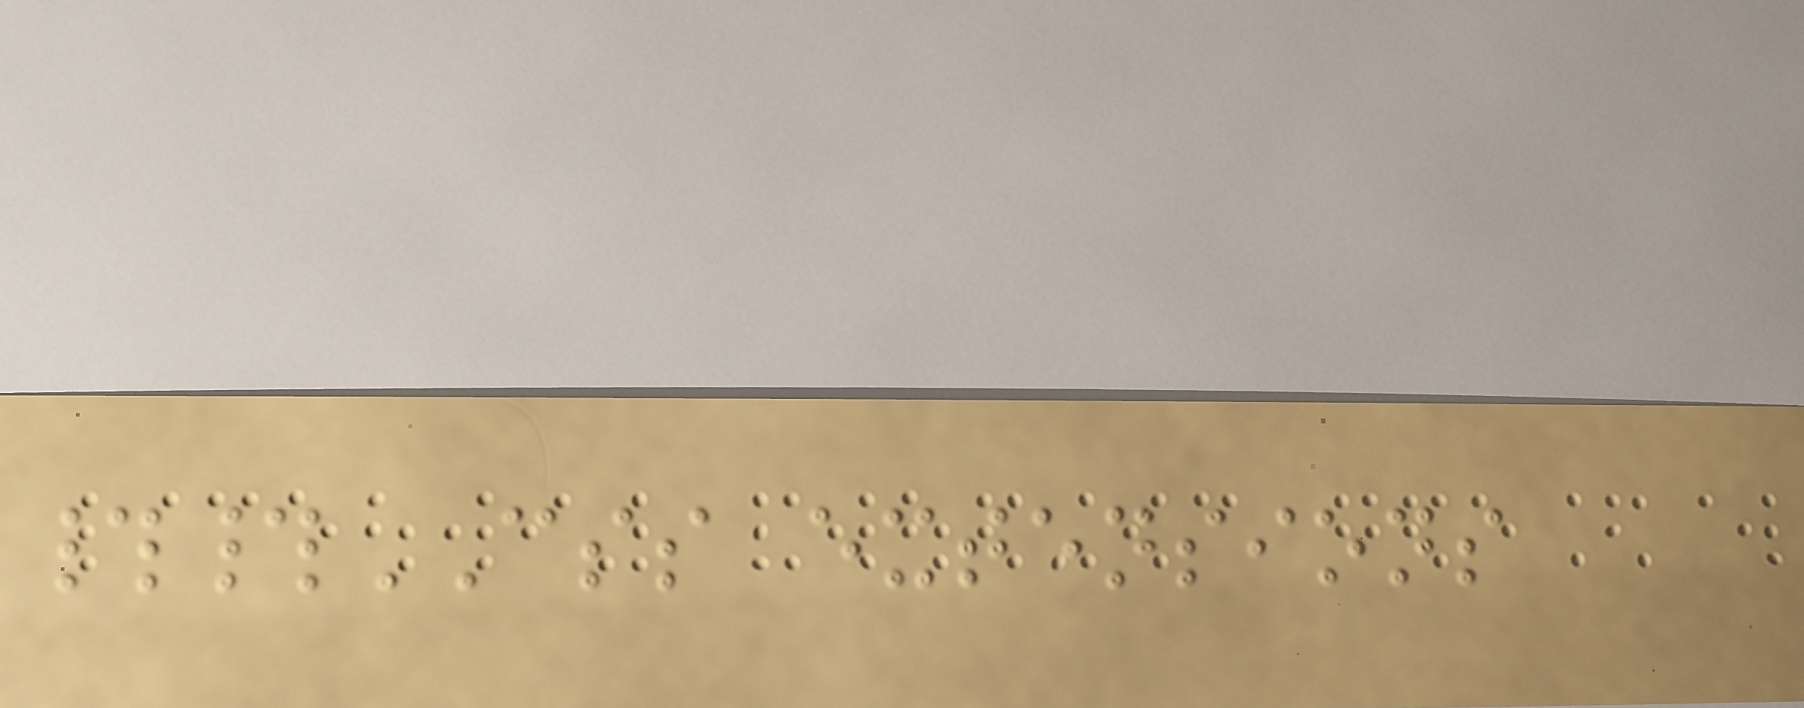##CSS extensions
